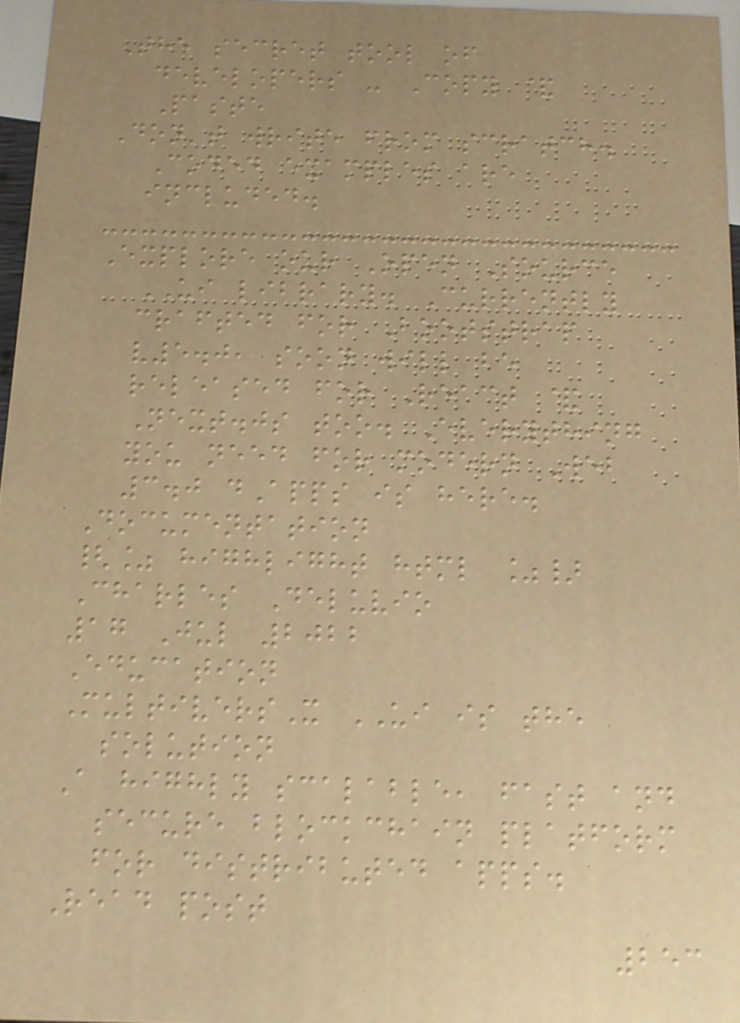The secret tool of
developers - Copy &
Paste
Don't write from scratch.
Coded examples are
included.
Explore our Open Source
UI library. Currently
crafted for Bootstrap
v5.0, soon will be
released for React &
Next.js too. Everything
you need for modern Web
3.0 dApps is here.
Documentation
{% highlight html %}
Charles Deluvio
17 Jul 2022
Education
MultiversX UI is the
solution
A highly scalable, fast and
secure blockchain platform
for distributed apps.
Read post
253
